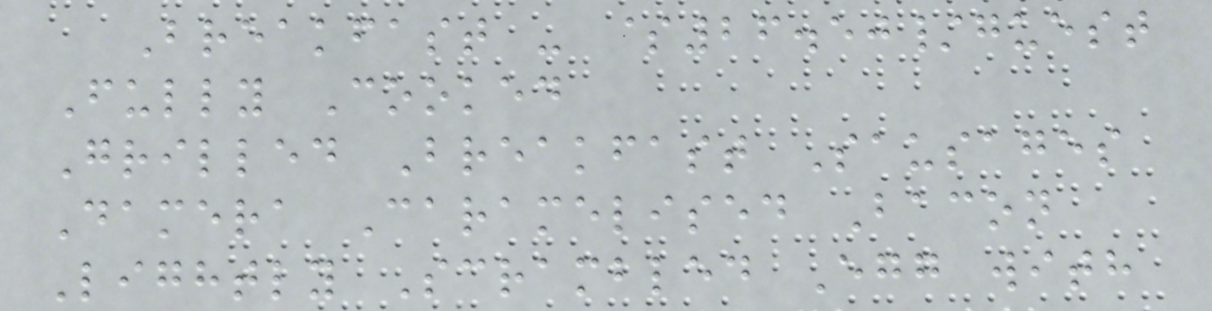Breakfast - $26.50/guest
Fully Cooked
Grilled Breakfast Sausages
Damera Caramelised Bacon
Lightly Scrambled Egg with
